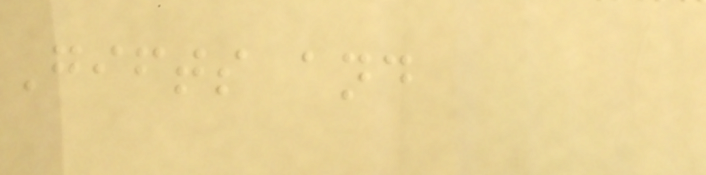Gifts and
